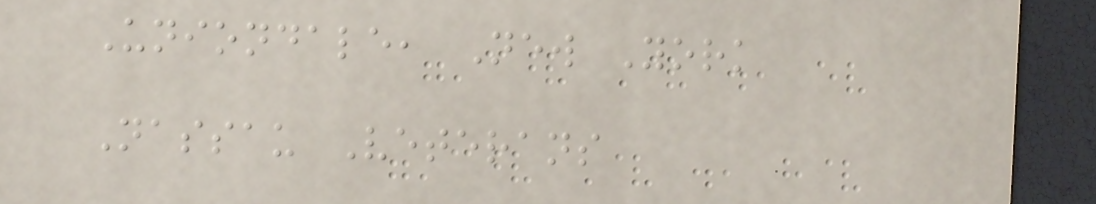Uniondale, New York
Nassau Veterans
